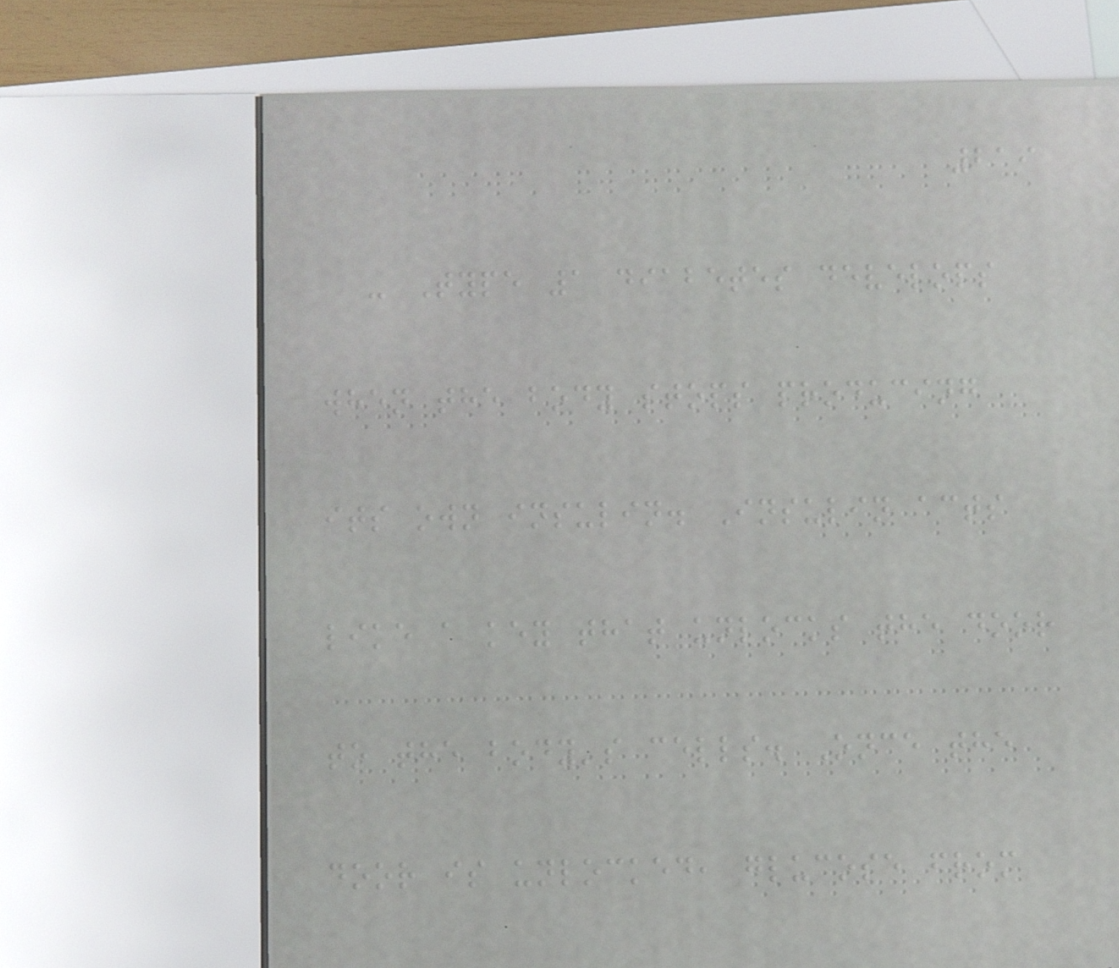219
- Type 1 diabetes develops
when the body stops producing
its own insulin. Insulin acts
like a key that unlocks the door
to the body's cells. Once the
door is unlocked, glucose from
